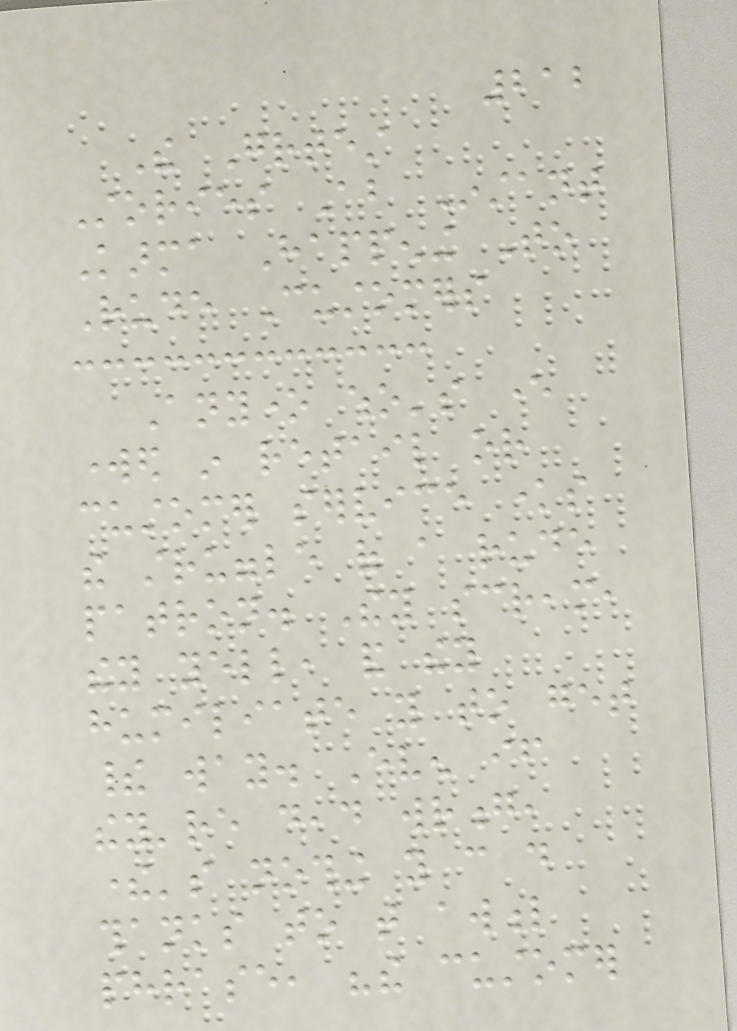212
The Greatest
Stories About Instant
Karma Happening To
Rude Customers
Anyone who's ever
worked in retail or
customer service knows
the struggle of a rude
patron. They scream,
they yell, and they
humiliate you to get
their way. Even if
they're dead wrong,
there's nothing you can do
thanks to that awful
phrase, "the customer
